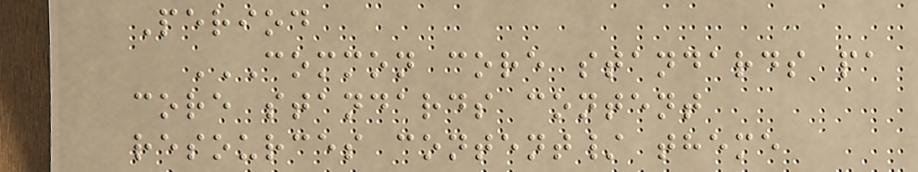Period
COMMON CORE STANDARDS PA
CORE STANDARDS CONTENT
RESOURCES CONTENT/ THEME
